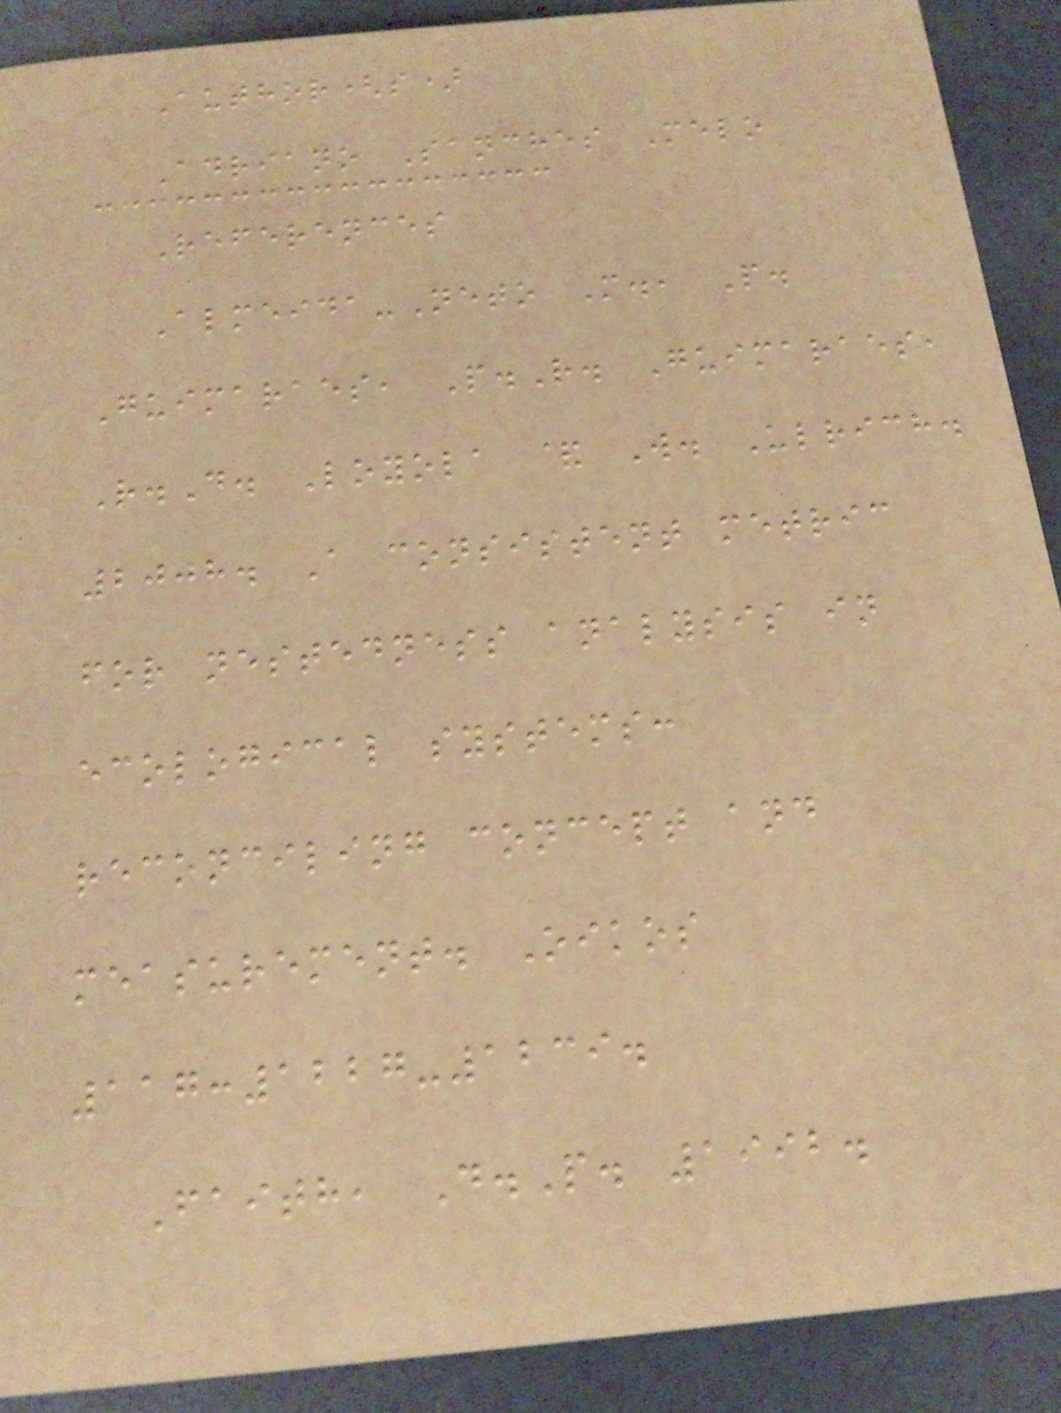Author(s)
Adriano Sanches Melo
References
Almeida-Neto M., P.
Guimaraes, P.R. Guimaraes,
R.D. Loyola & W. Ulrich.
2008. A consistent metric
for nestedness analysis in
ecological systems:
reconciling concept and
measurement. Oikos
117:1227-1239.
Faith, D.P. 1992.
